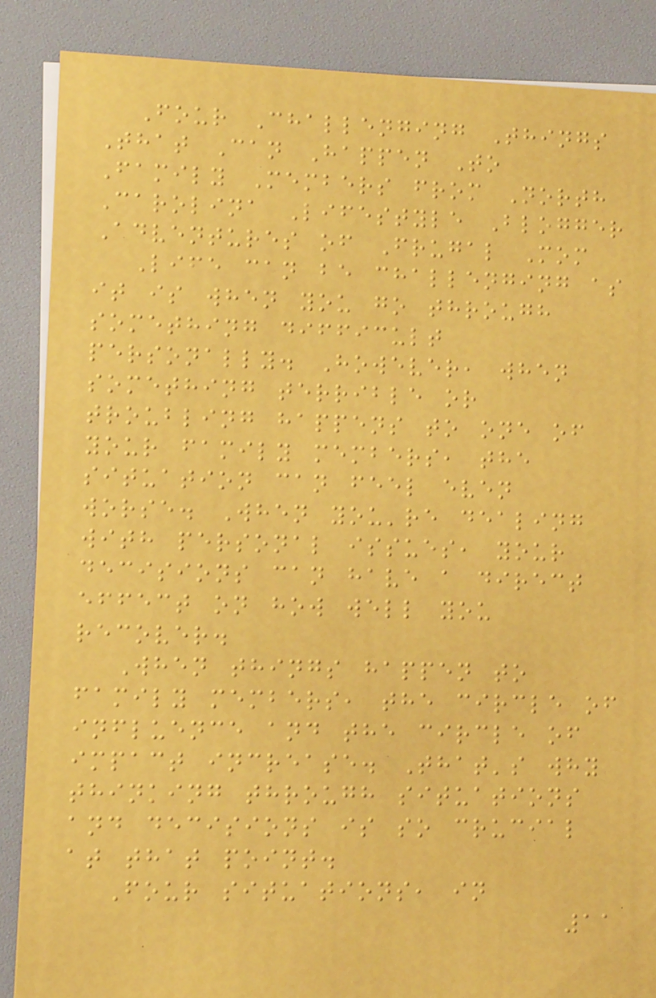Four Challenging Things
That Can Happen To
Family Members from North
Carolina Lifestyle Blogger
Adventures of Frugal Mom
Life can be challenging as
it is when you go through
something difficult
personally. However, when
something terrible or
troubling happens to one of
your family members, the
situation can feel even
worse. When you're dealing
with personal issues, your
decisions can have a direct
effect on how well you
recover.
When things happen to
family members, the circle of
influence and the circle of
impact increase. That's why
thinking through situations
and decisions is so crucial
at that point.
Four situations, in
11
